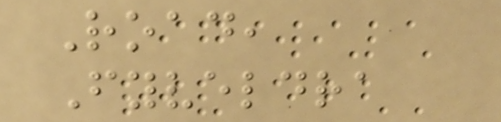Road,
Fyveldra
